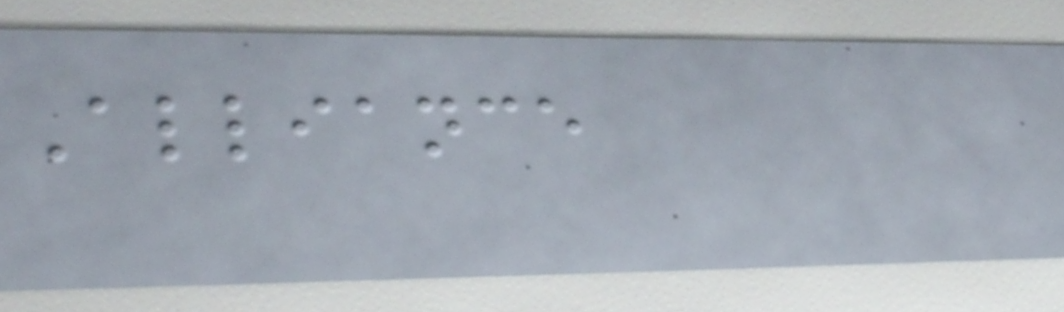Alliance
